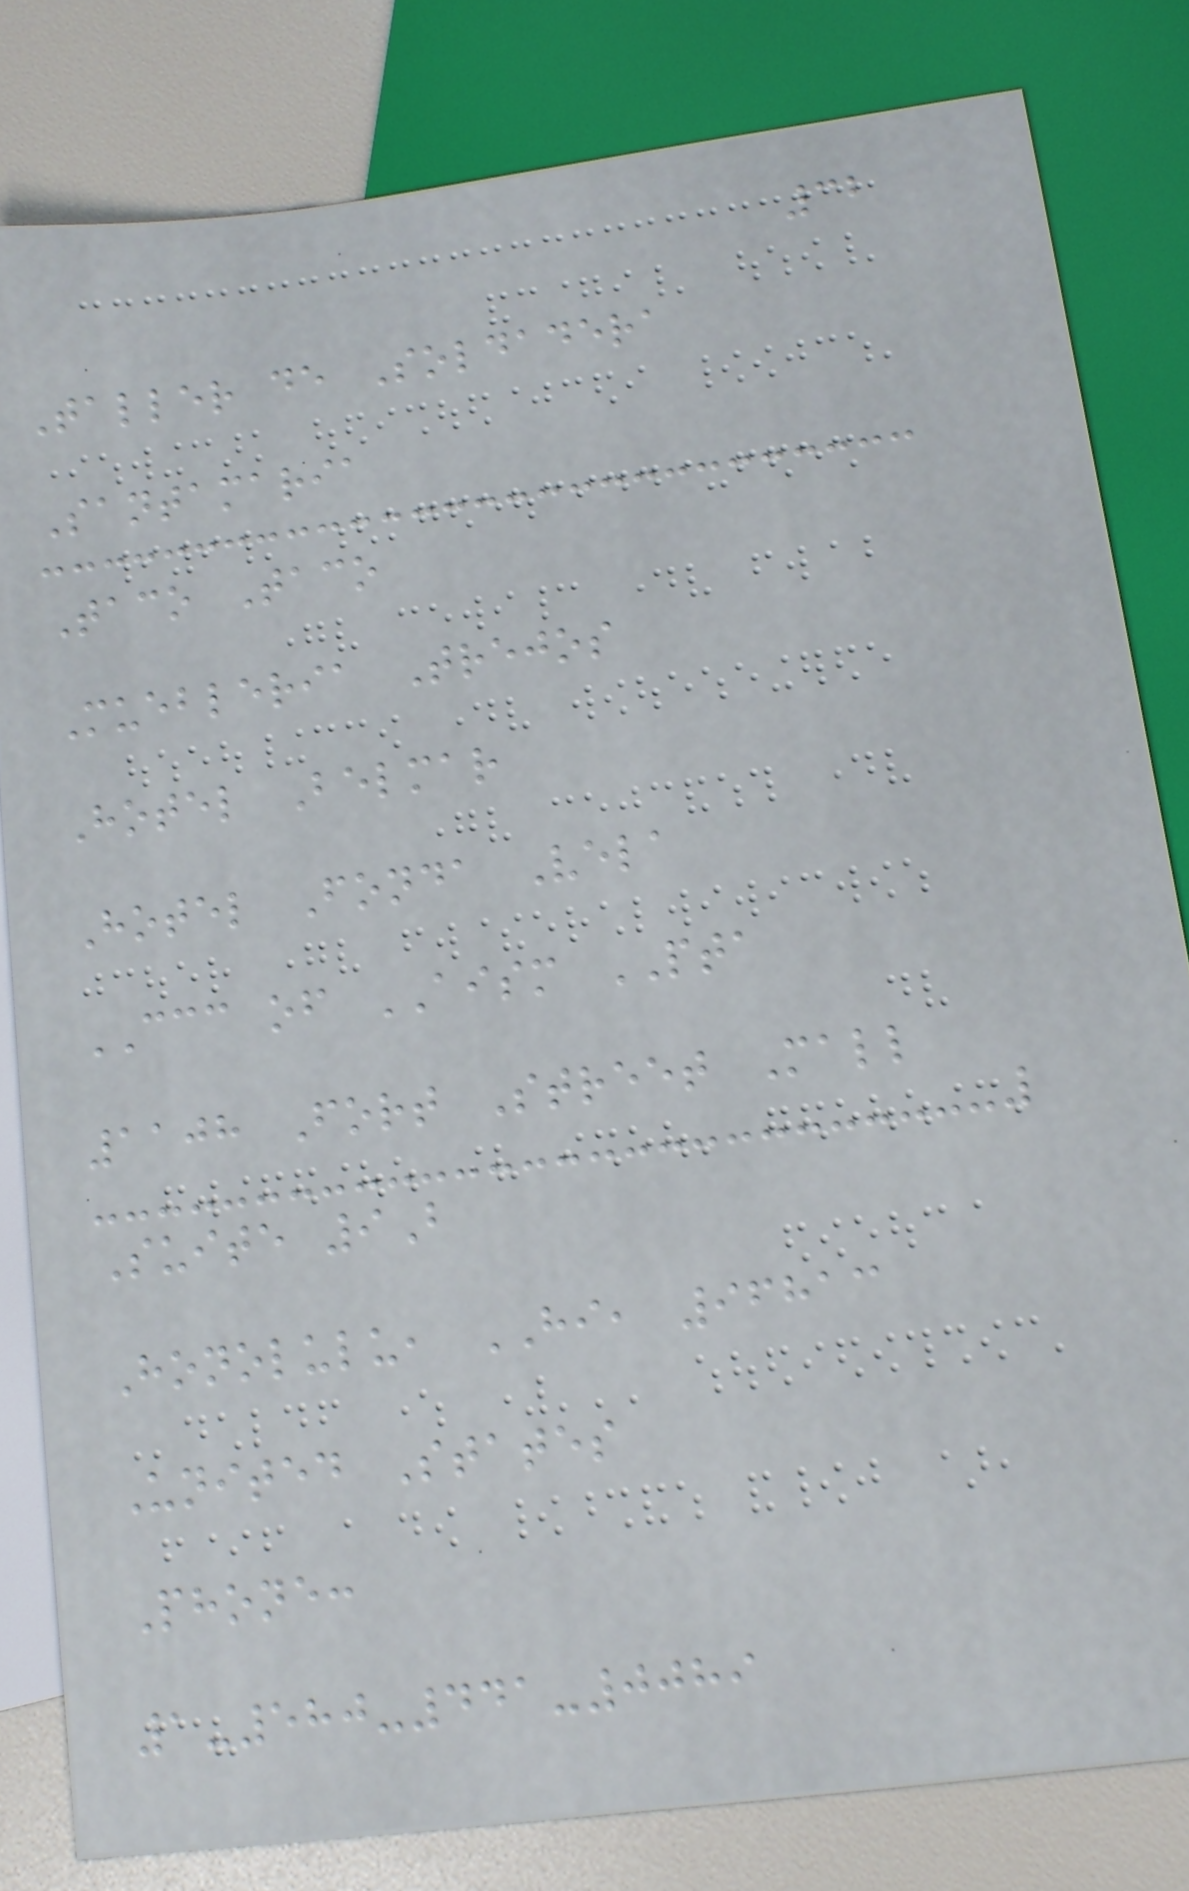32
Taller de Soldadera
Santamaria
Taco Taco
Muebleria Trejos
Hotel Belmar
Hotel Fonda Vela
CCC of AISM PTA
1108 Fort Street Mall
Suite 9B
Honolulu, HI, 96813
United States
Phone:
1-580-441-0089
